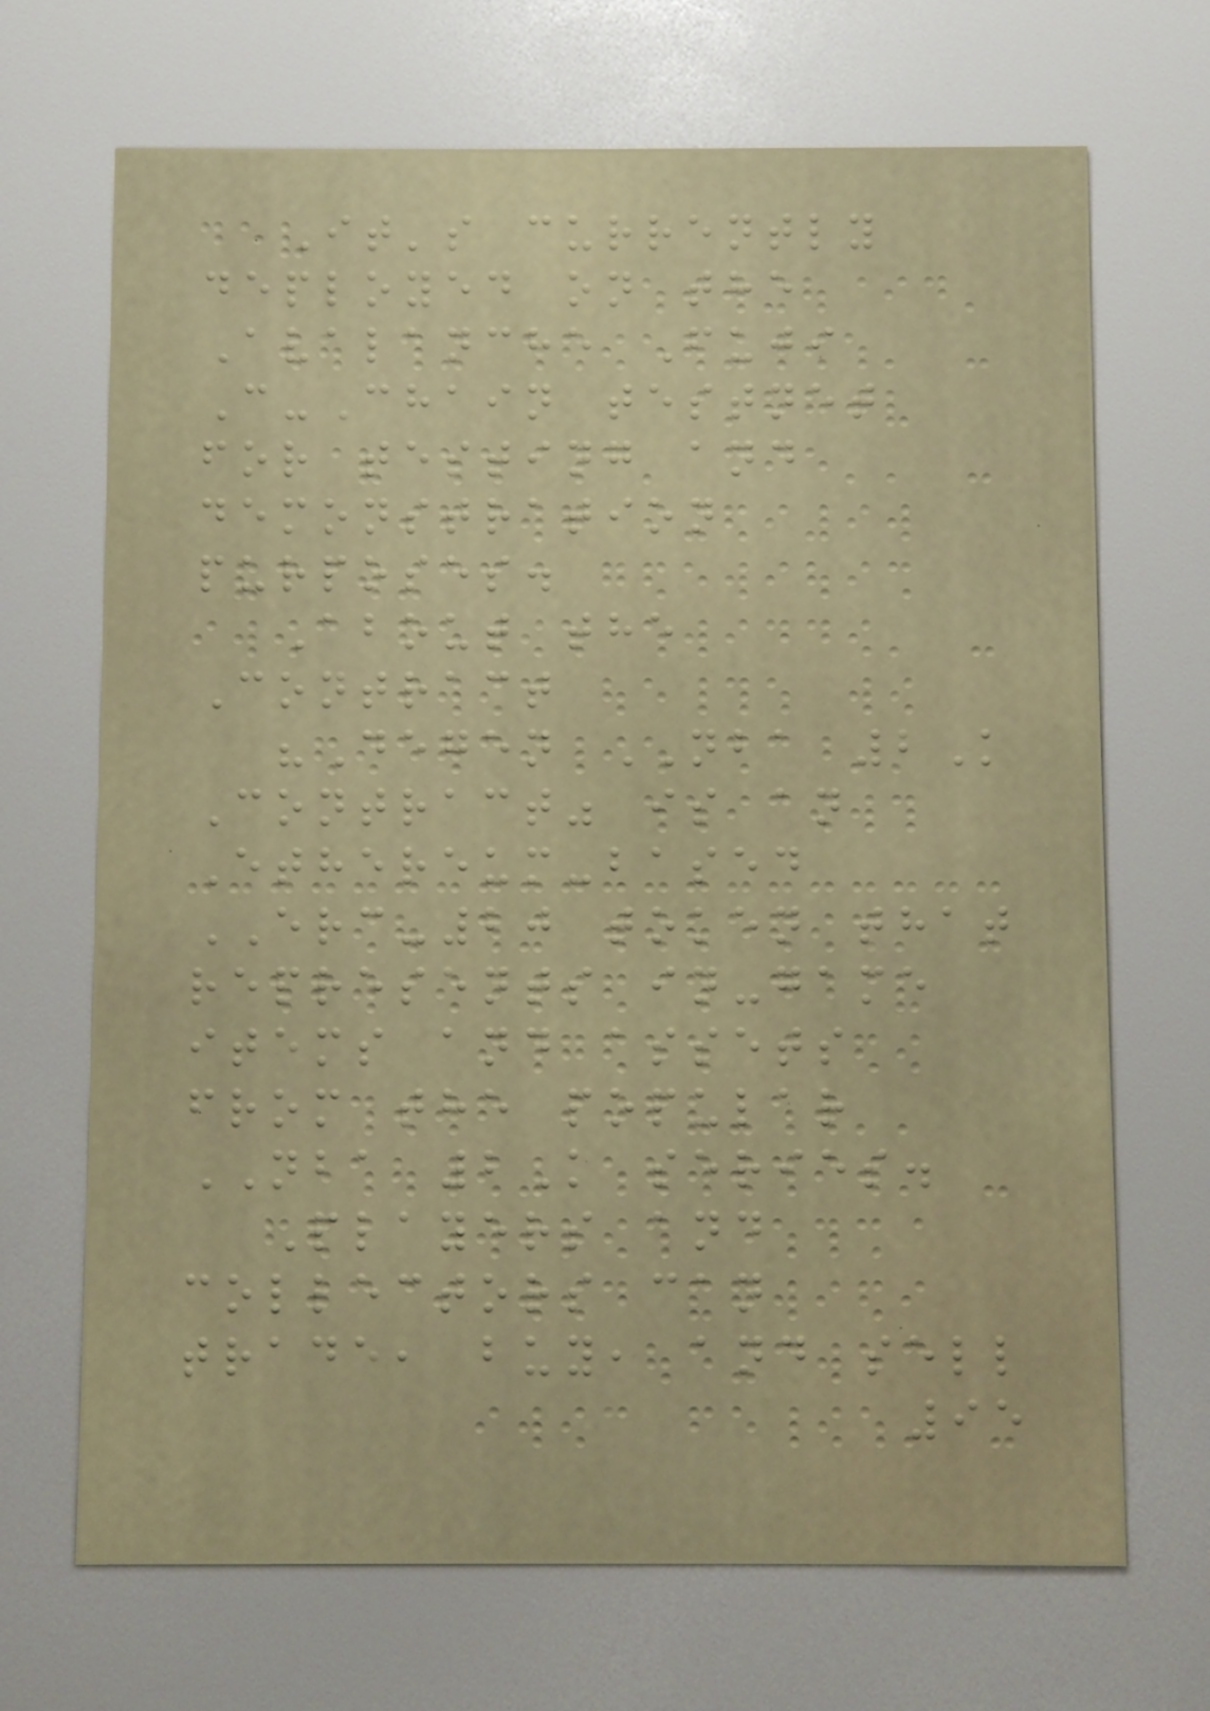It's currently
deployed on the
Avalanche Fuji
C-Chain testnet
for testing and
demonstration
purposes.
About the
Contract
"Degen NBA 2K
Contract" is an
Ethereum-based
ERC-20 token that
represents in-game
items and assets
from the popular
NBA 2K series.
Players and
collectors can
trade, buy, and sell
95
